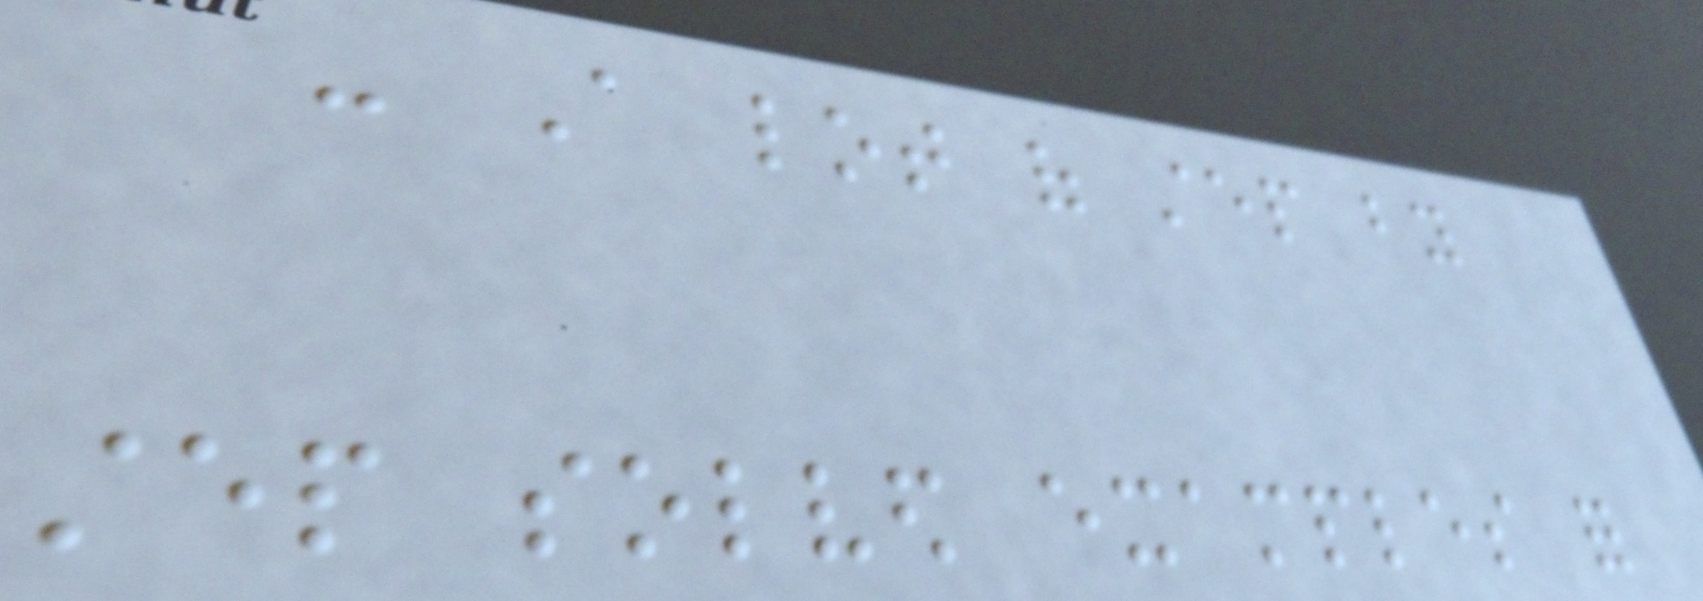- A lot of step by
step solved examples for
